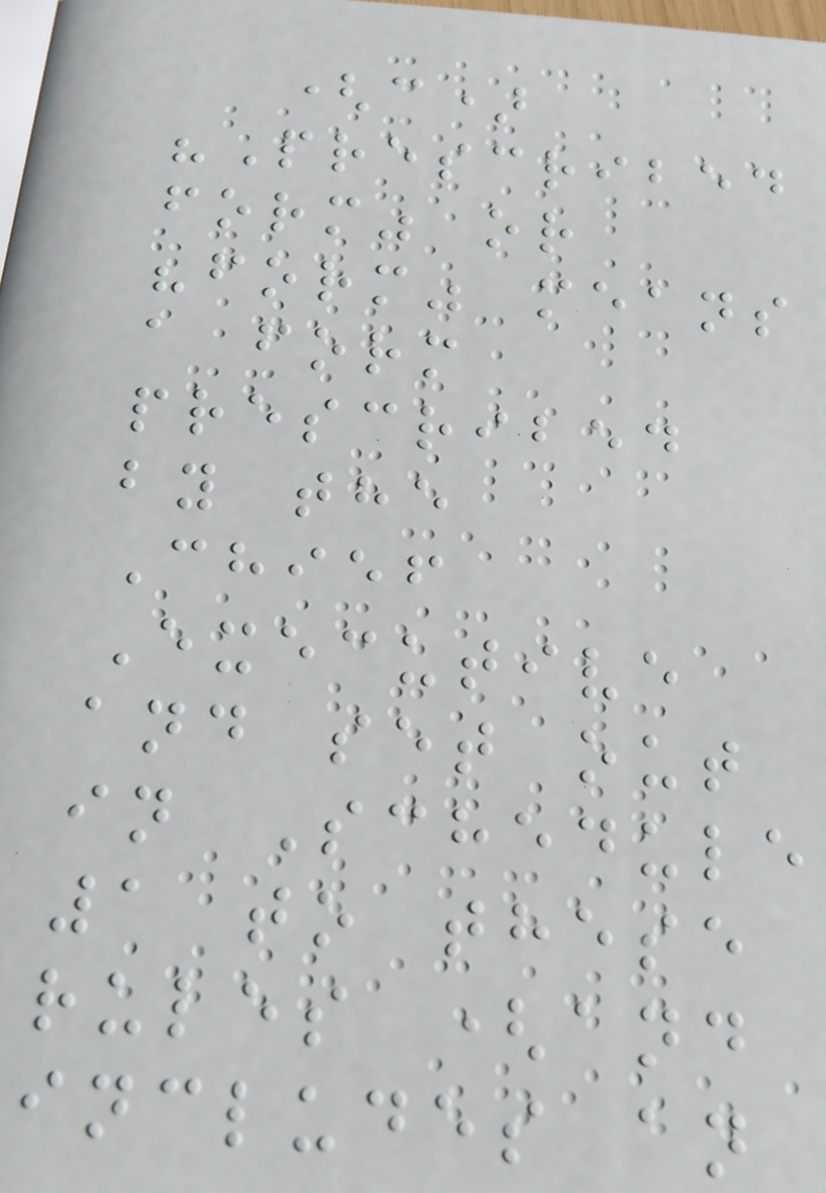(c)
"Prescribed
form" or
"form" means
a form
prescribed
by the
Chief
Executive
and set out
in Schedule
1 to these
rules (and
includes an
